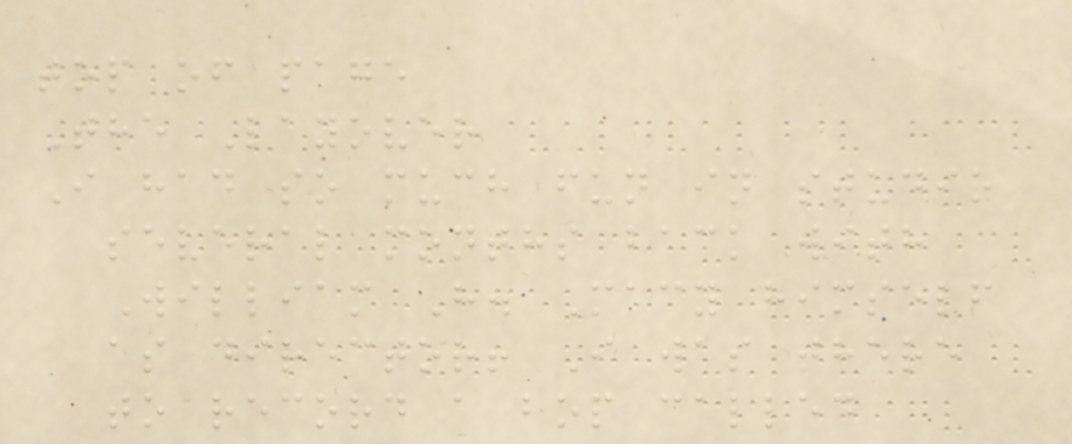top of page
The Layover
I had so much fun in studio
several months back with
William H. Macy himself
as director! I was there
to record a bop called
